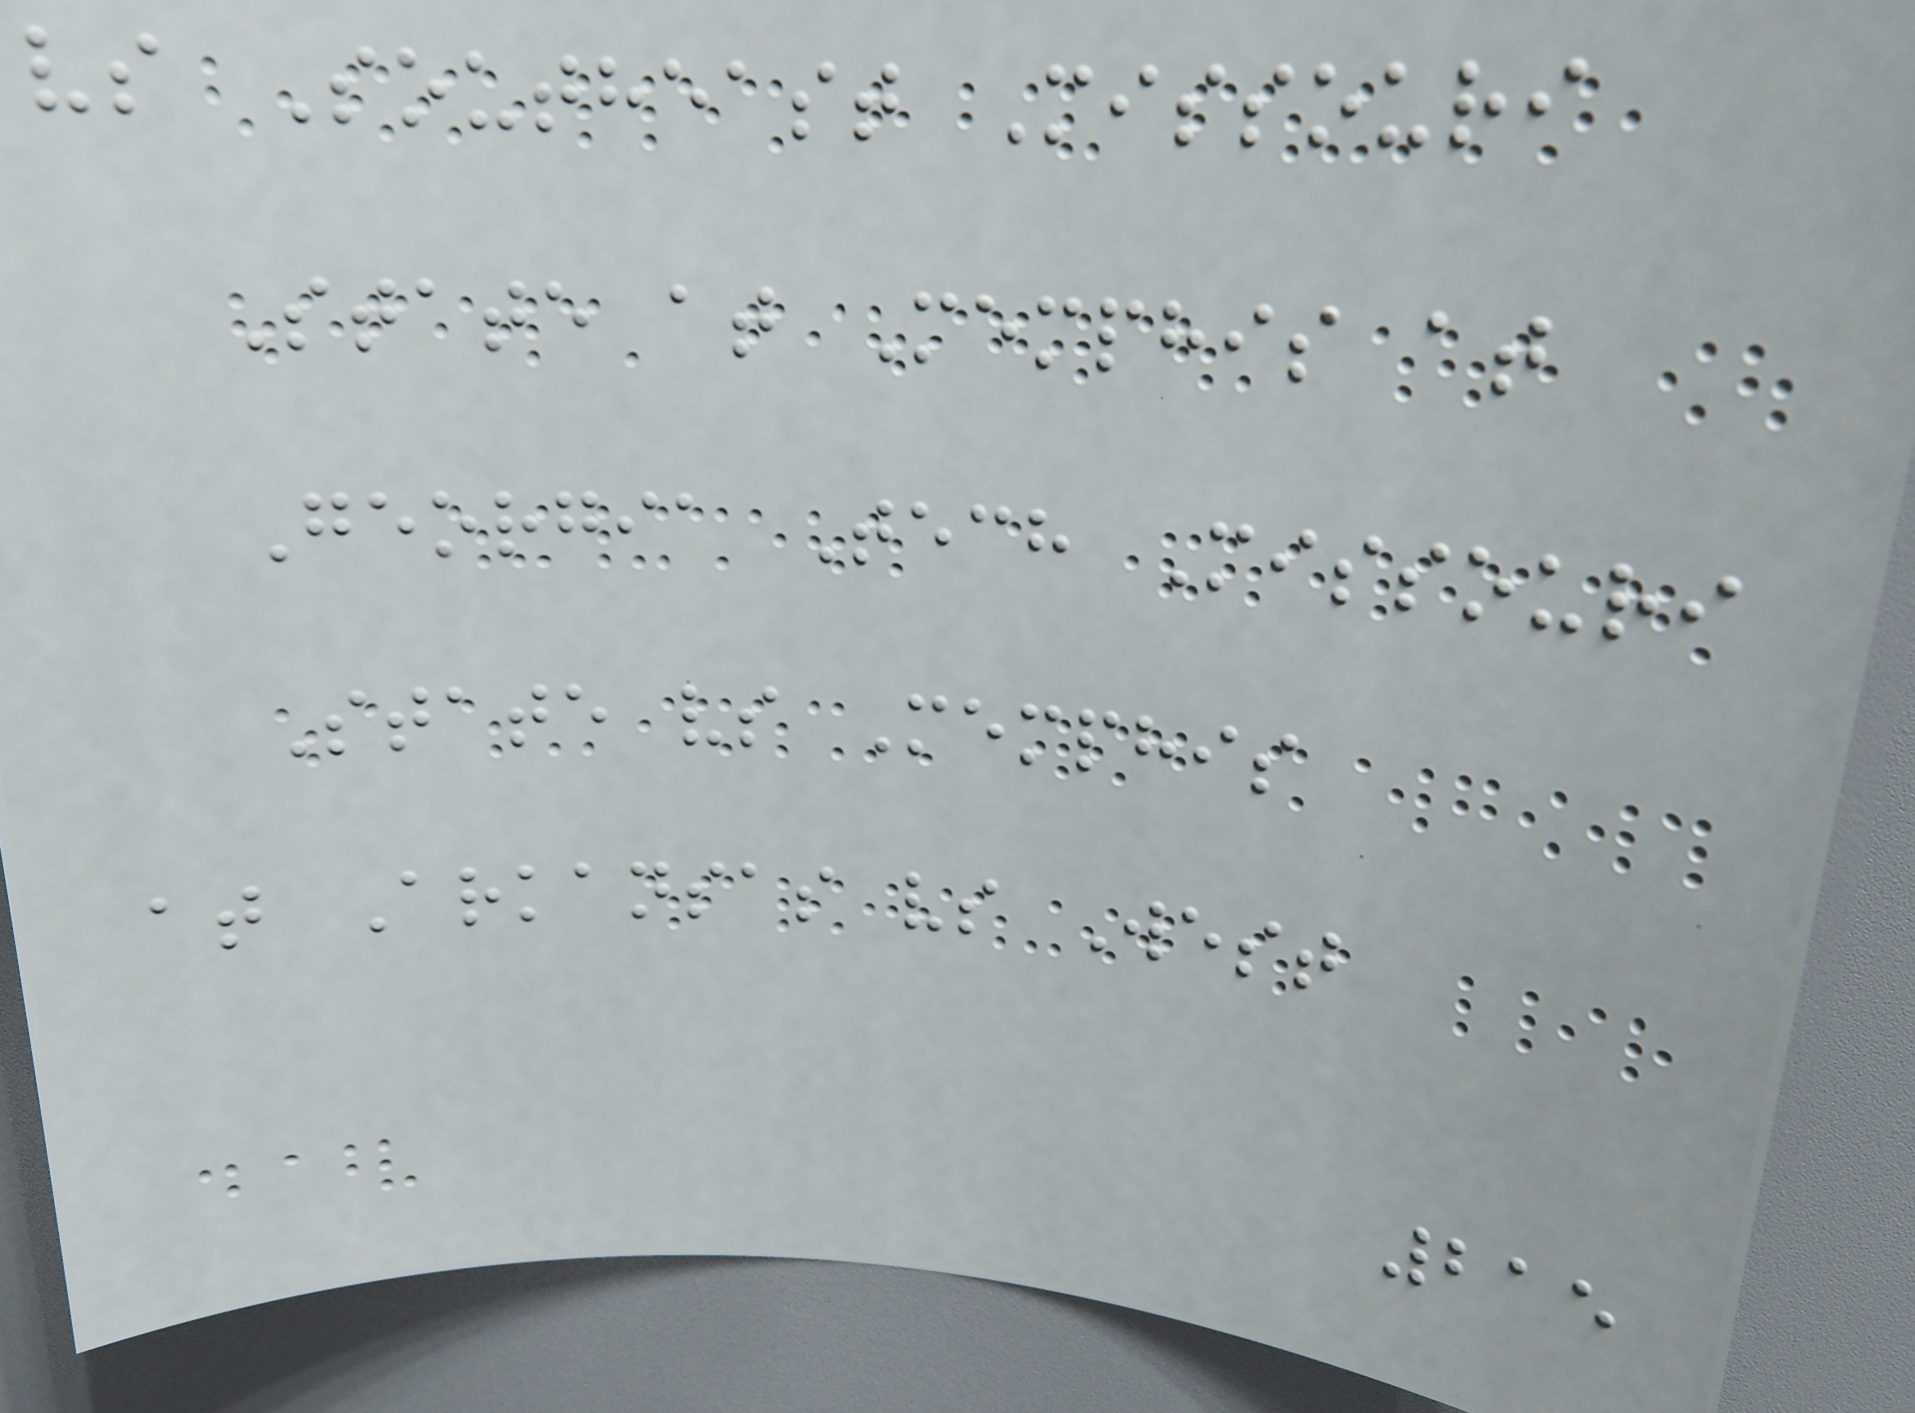vs Southeast Missouri
State at Memphis at
Georgia Tech Missouri
State vs Memphis
at Arkansas vs West
215
